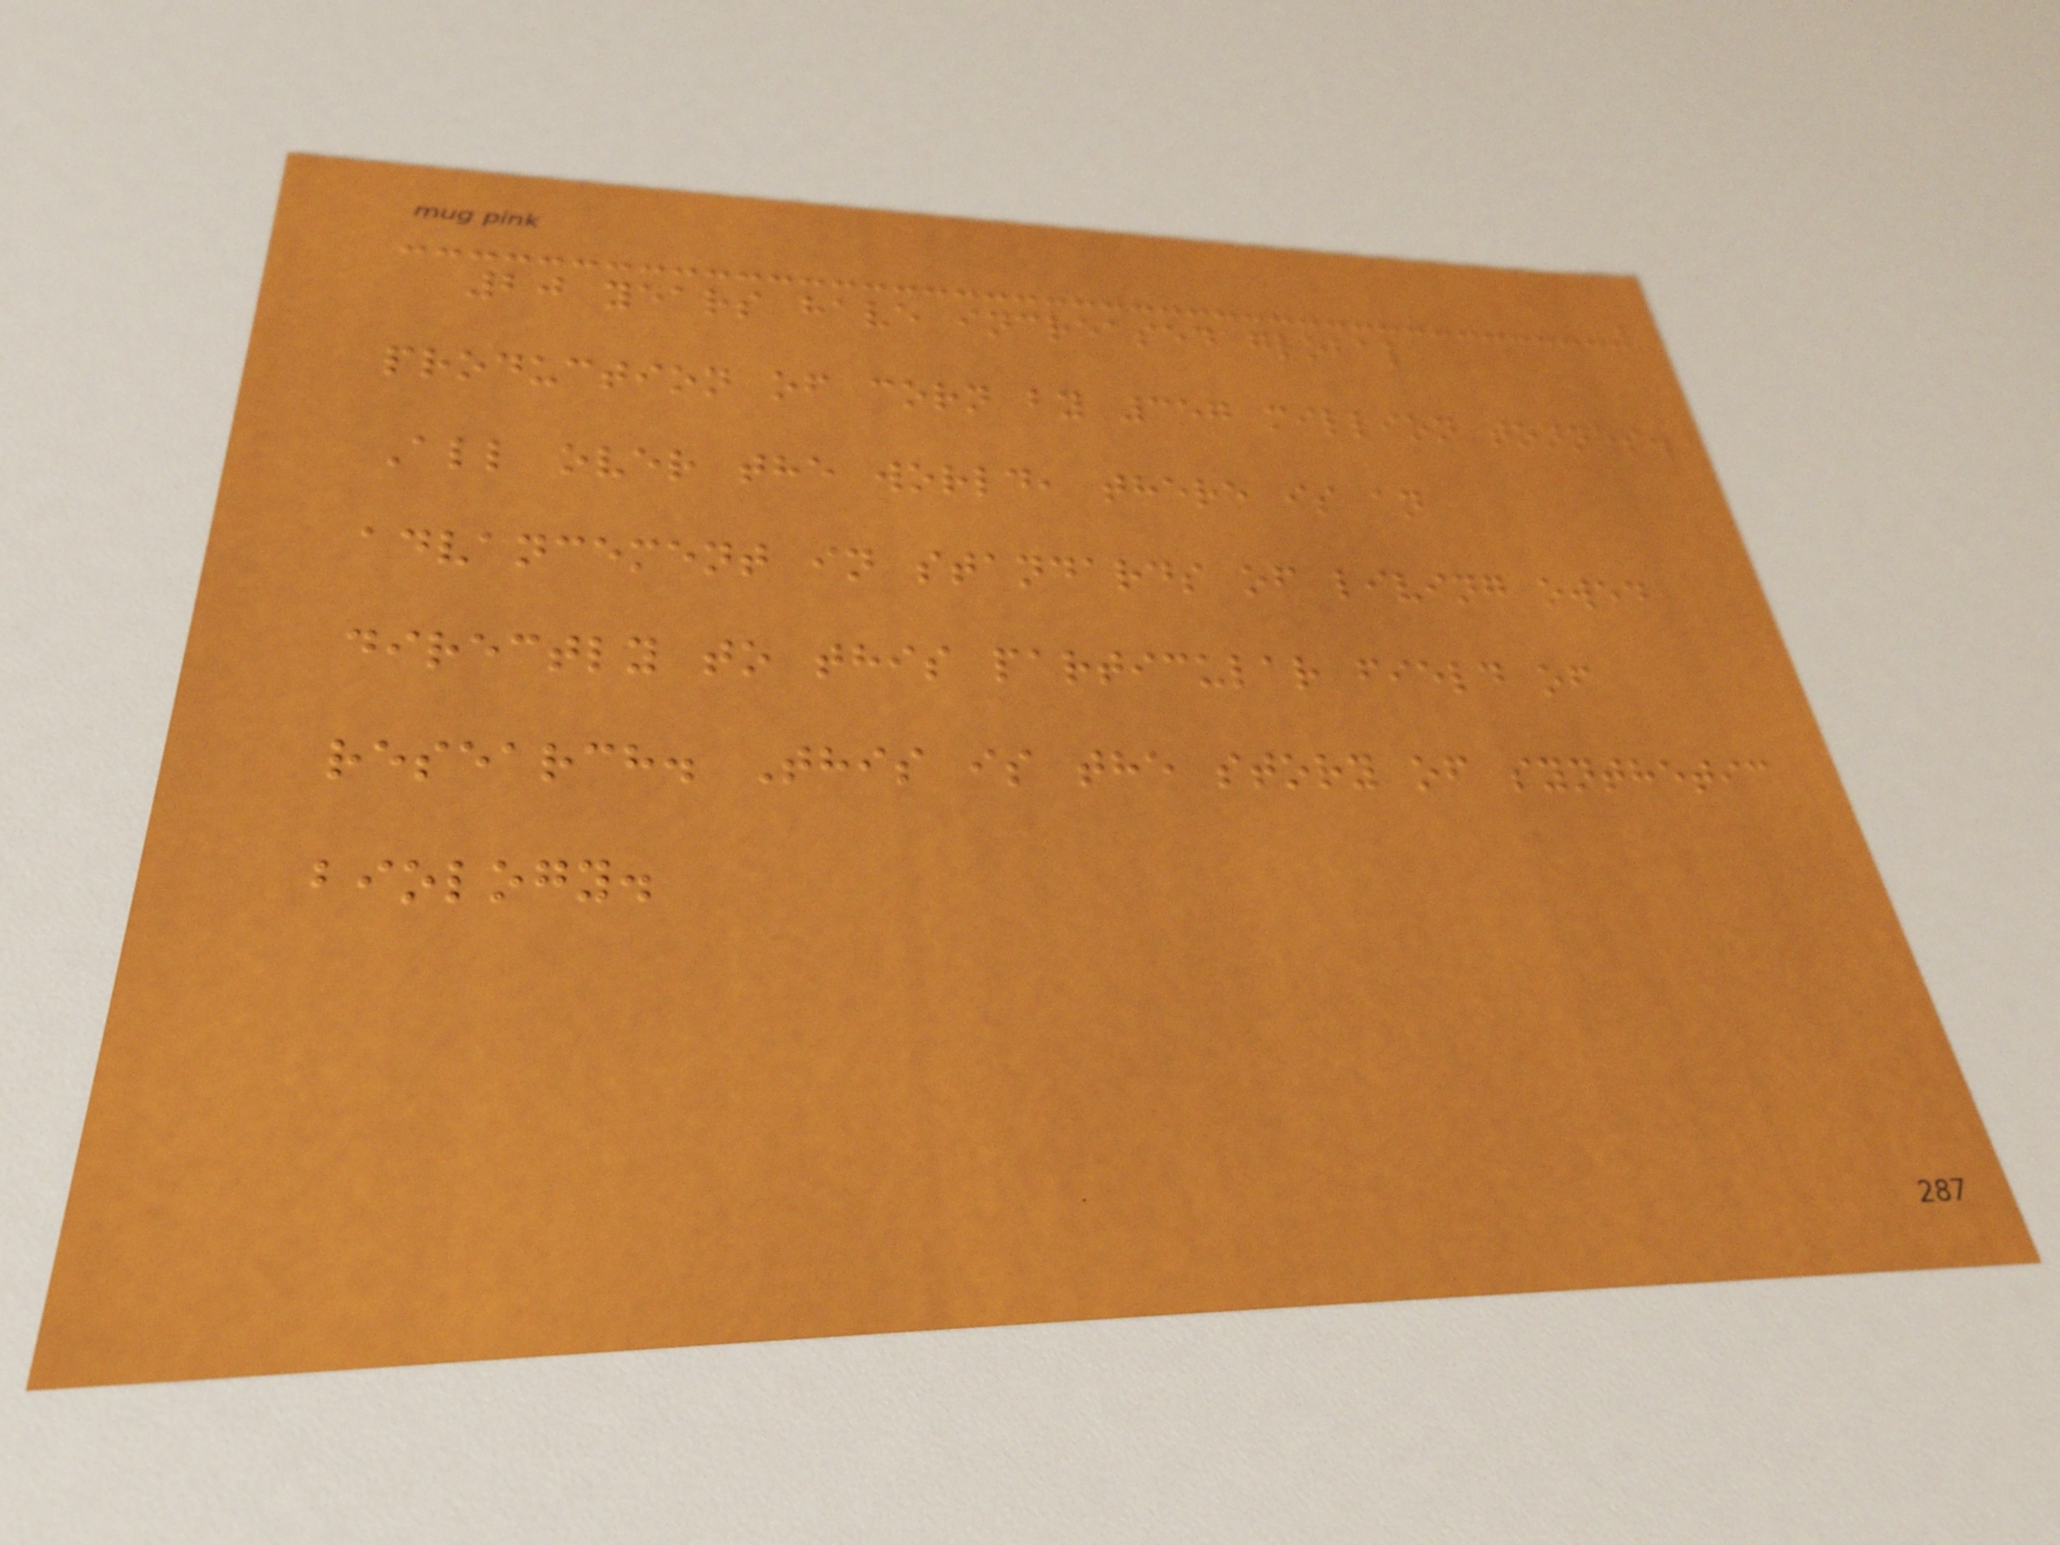20 years have increased global
production of corn by 357 million tonnes.
All over the world, there is an
advancement in standards of living owed
directly to this particular field of
research. This is the story of synthetic
biology.
